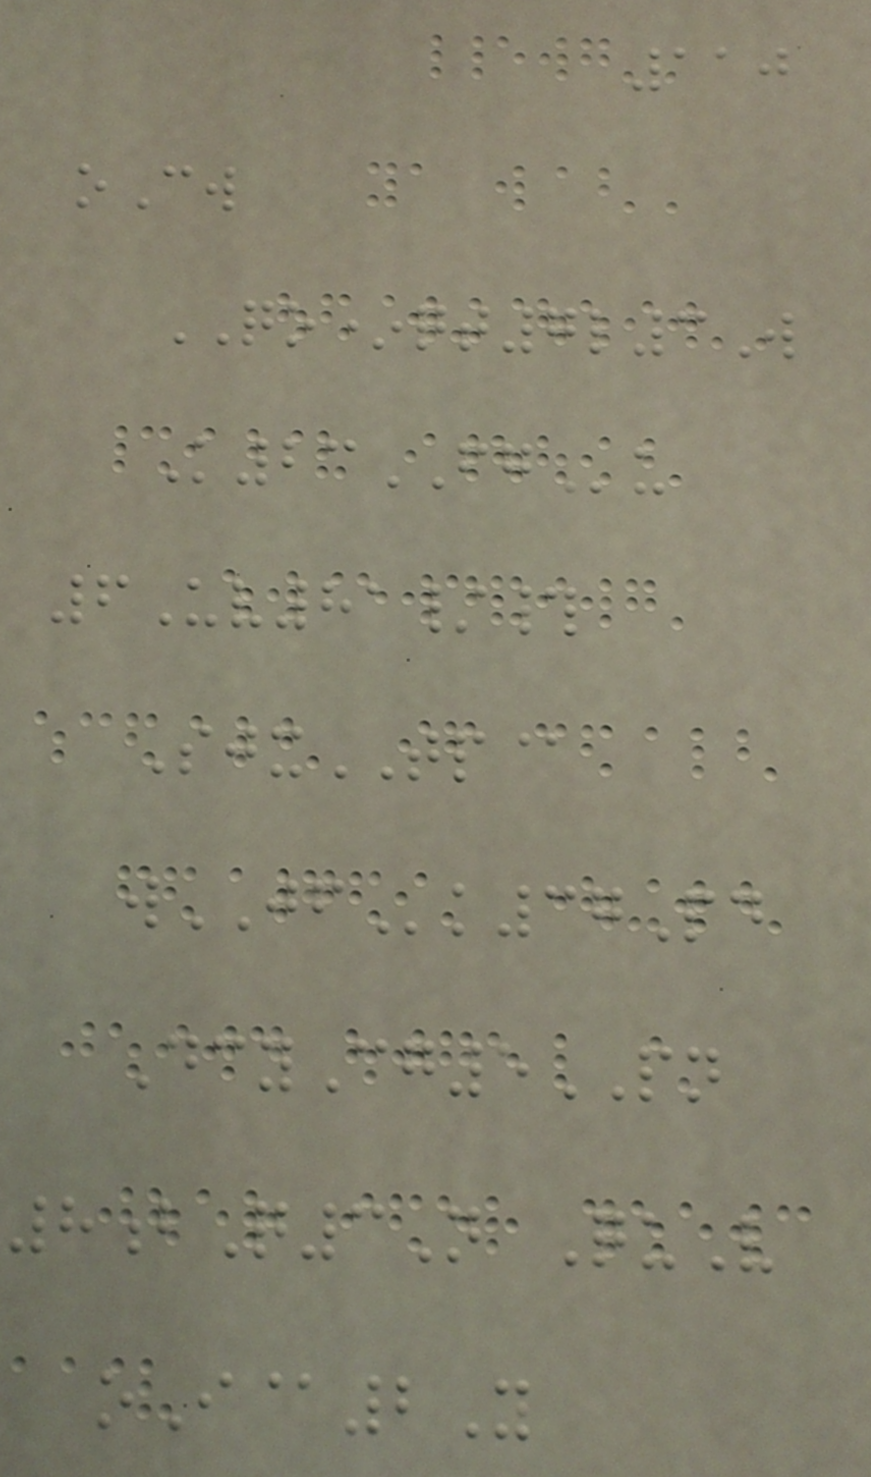110
oCw
QO*qt7l3W
K23FGu
6Uv81/#
SjxTP@
wJFk37Pd
DcyCg5PN
8bQ3N QuV
oI@2Y
